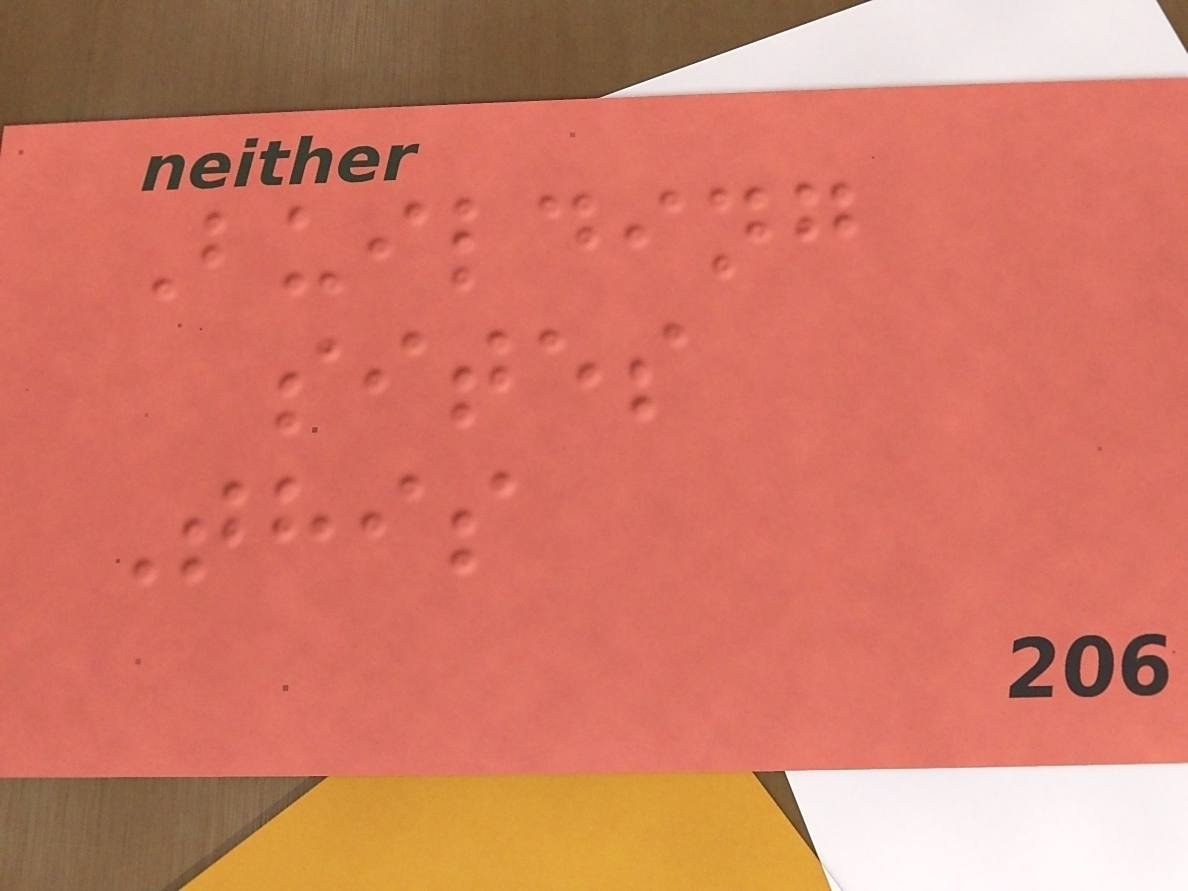Building
sites
This
